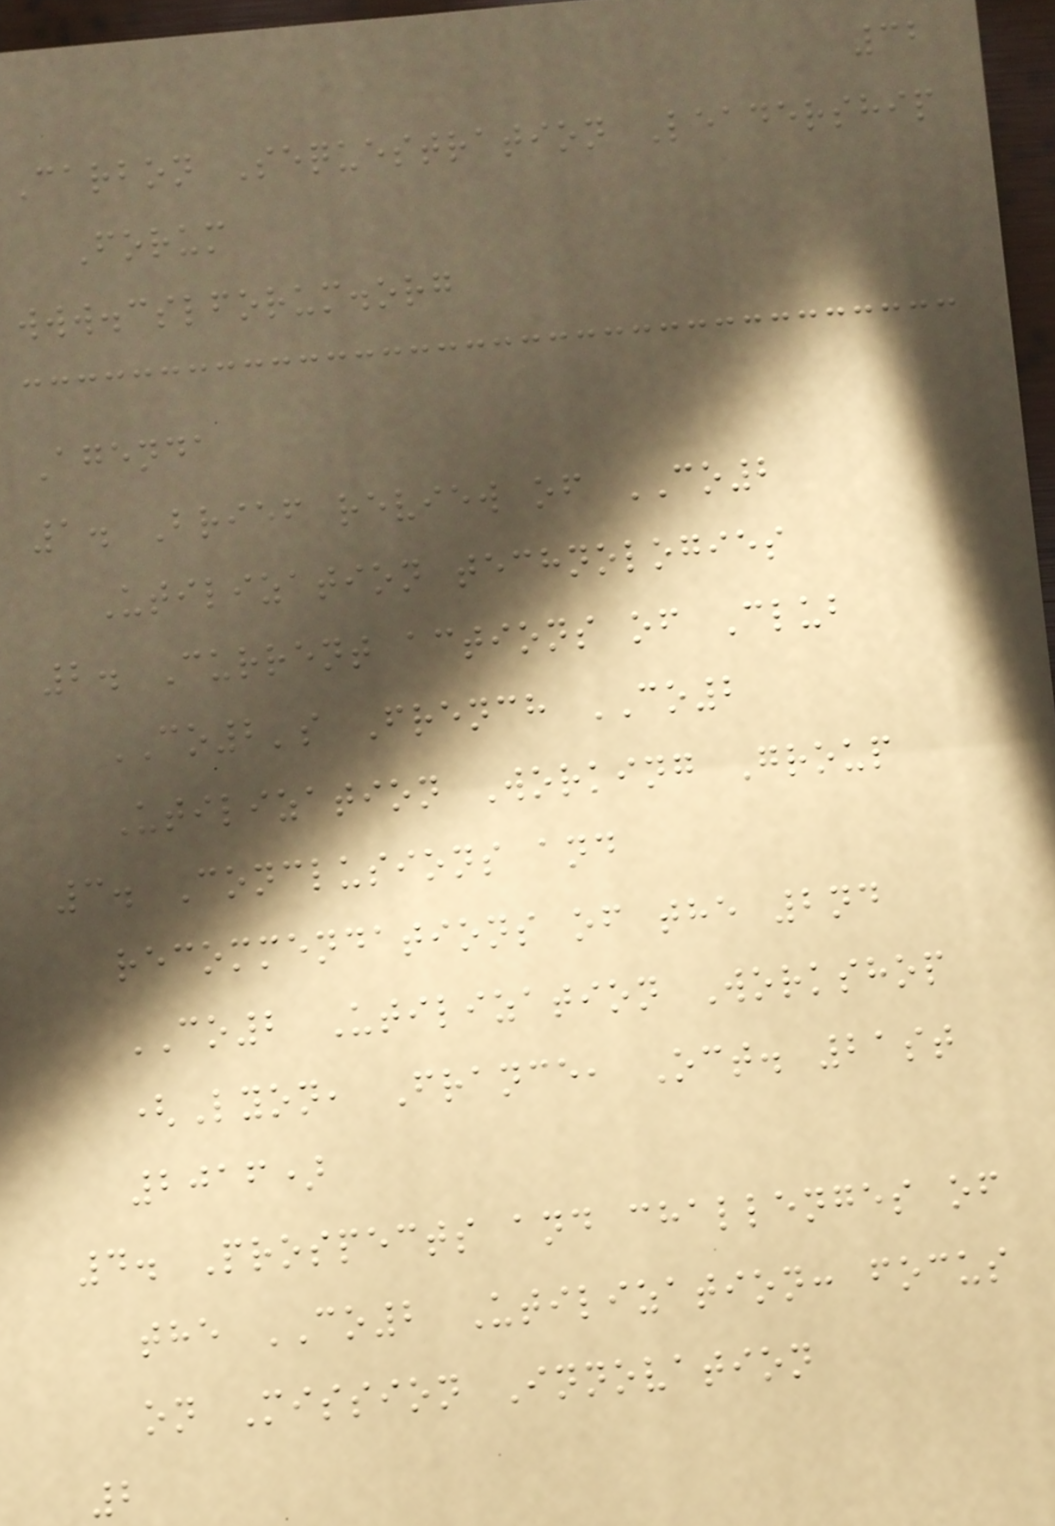32
Carbon Sequestration Leadership
Forum
www.cslforum.org
Agenda
1. Brief review of CO2
Utilization technologies
2. Current actions of Club
CO2's French CO2
Utilization Working Group
3. Conclusions and
recommendations of the 2nd
CO2 Utilization Workshop
(Lyon, France, Oct. 21st
2016)
4. Prospects and challenges of
the CO2 Utilization: focus
on Mission Innovation
2
